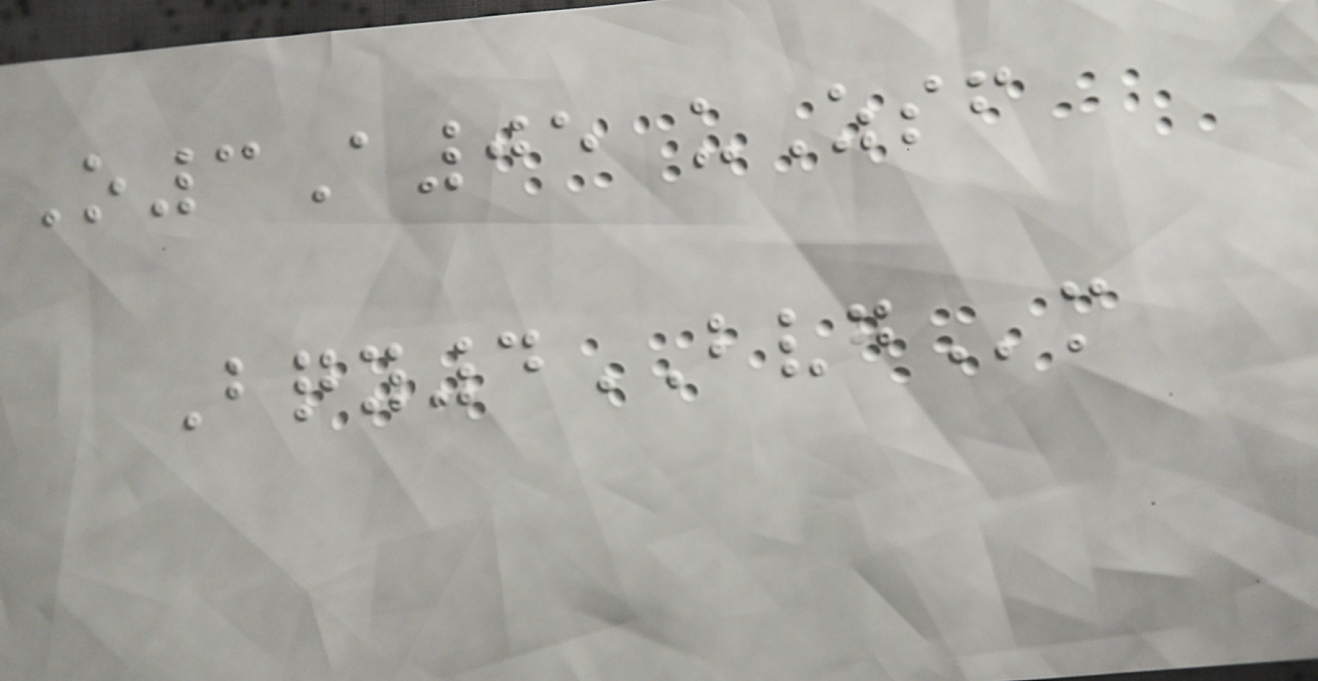O3A05 uZsf
Bqy4BVGm
